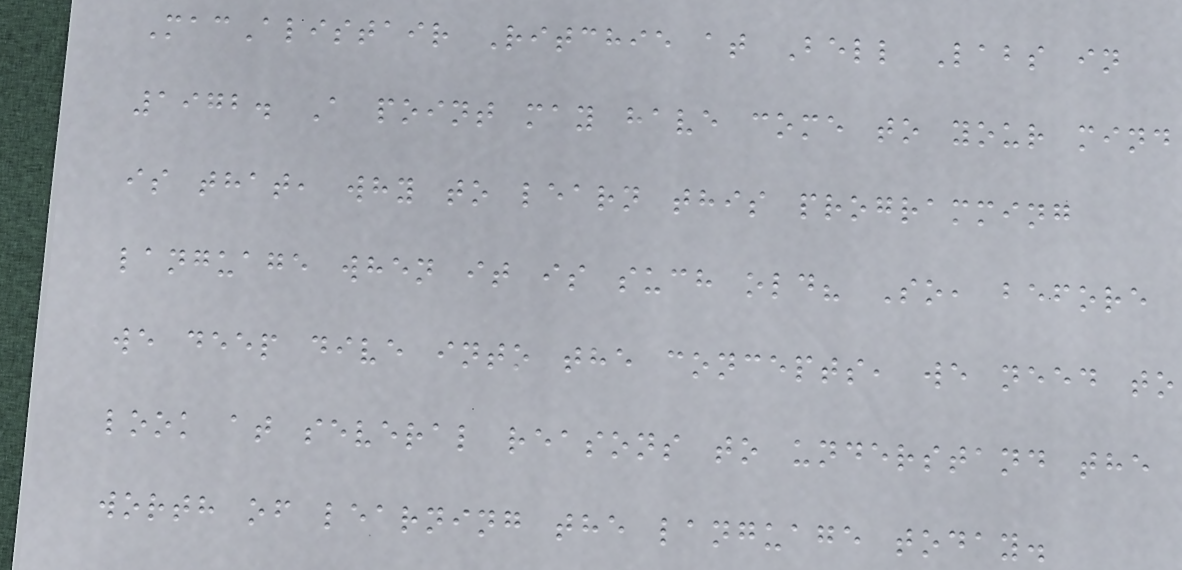MacAlistair Ritchie at Bell Labs in
1972. A point may have come to your mind
is that, why to learn this programming
language when it is such old? So, before
we deep dive into the concepts, we need to
look at several reasons to understand the
worth of learning the language today.
